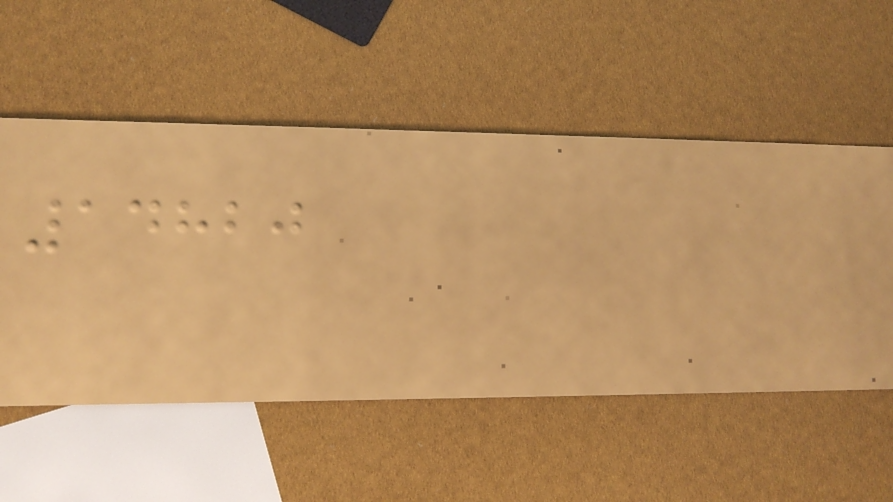14820
